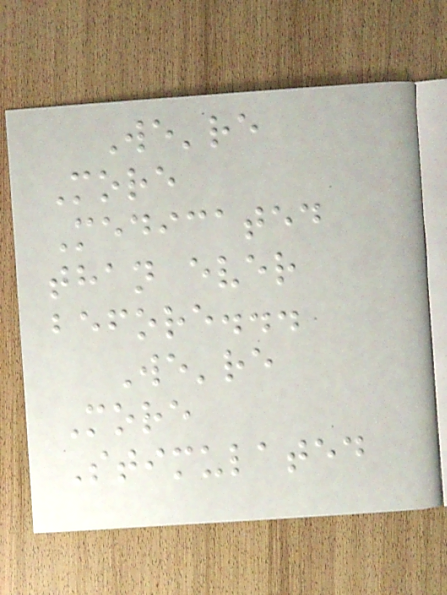We're
More
Medicated
than ever
before...
We're
More
Stimulated
